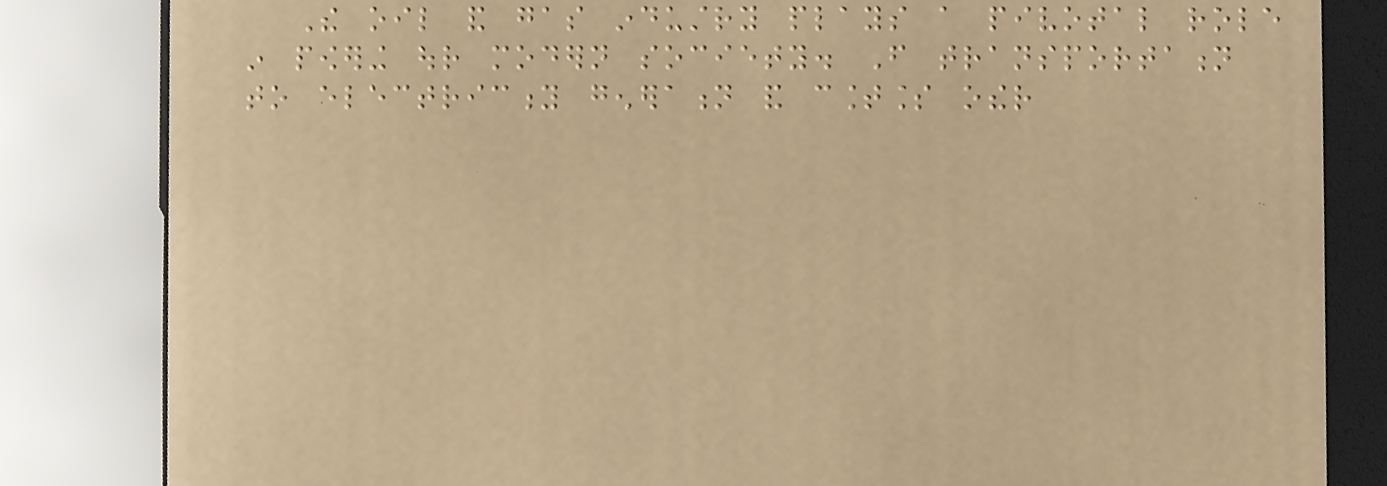The oil and gas industry plays a pivotal role
in powering our modern society. From transportation
to electricity generation and countless other
